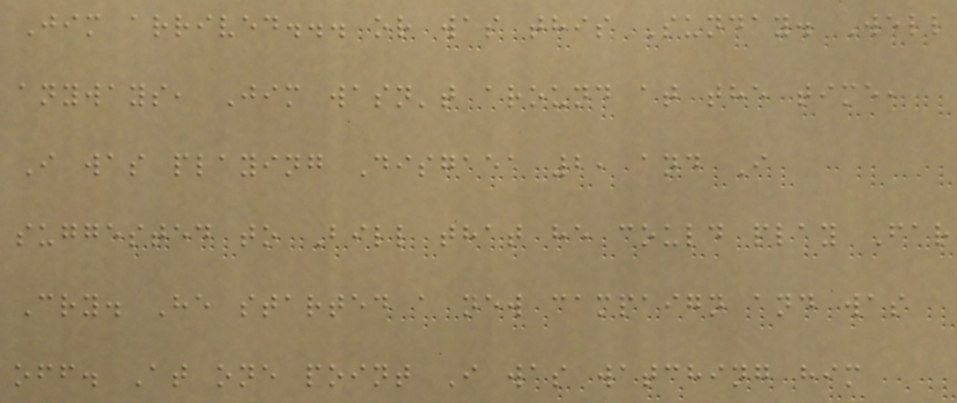Jim arrived... or was this Sunday. Well
anyways, Jim wasn't around at the time,
I was playing Disgaea 2, and I
suggested to Bill that he could play Far
Cry. He started a new campaign and was
off. At one point I was watching him
